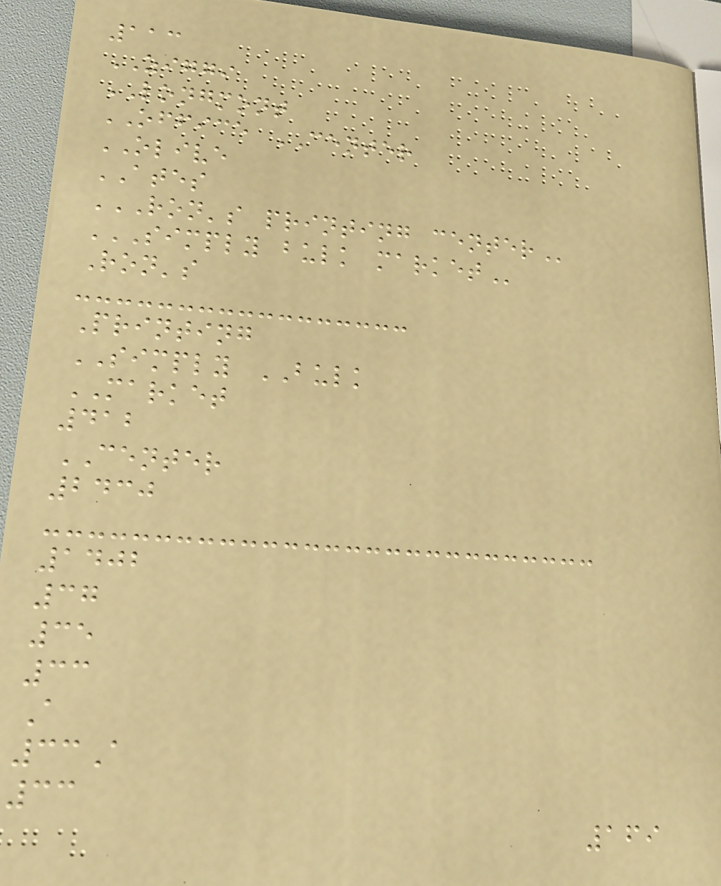113
ZIGGI
LONGMONT
OFFICE CENTER
OLIVE
ATES
RON'S PRINTING CENTER
SIMPLY BULK MARKET
Ron's
Printing
SIMPLY BULK
MARKET
412
CENTER
2430
1402
37
35
33
A
33A
33
169
